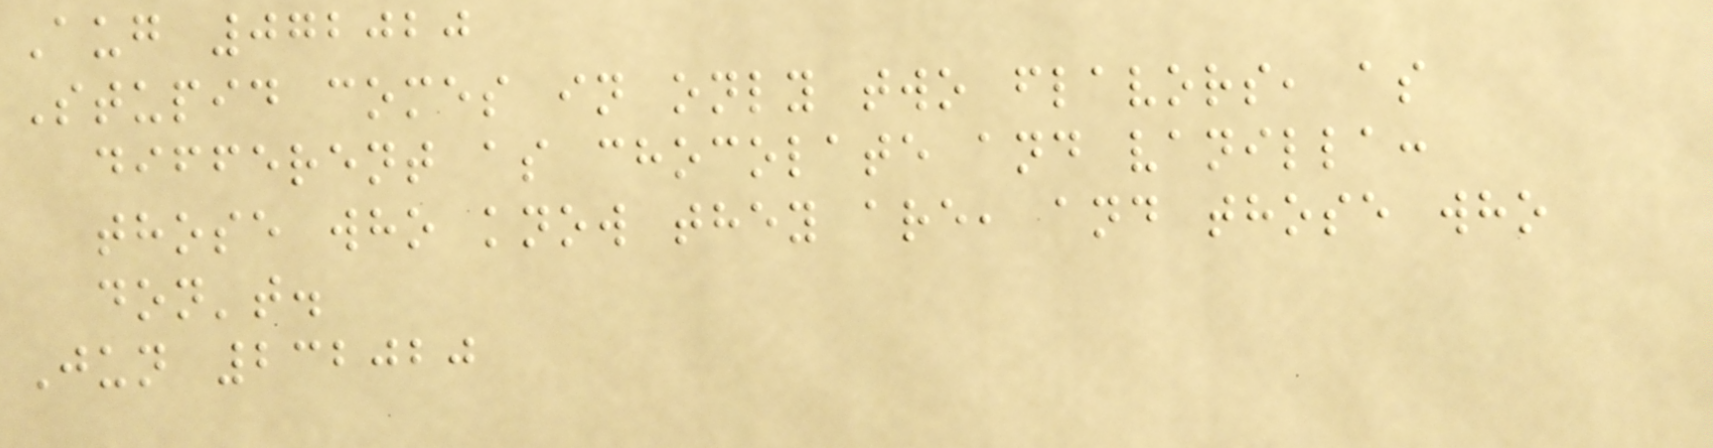Aug 072020
Stupid comes in only two flavors, as
different as chocolate and vanilla:
those who know they are, and those who
don't.
Jun 232020
